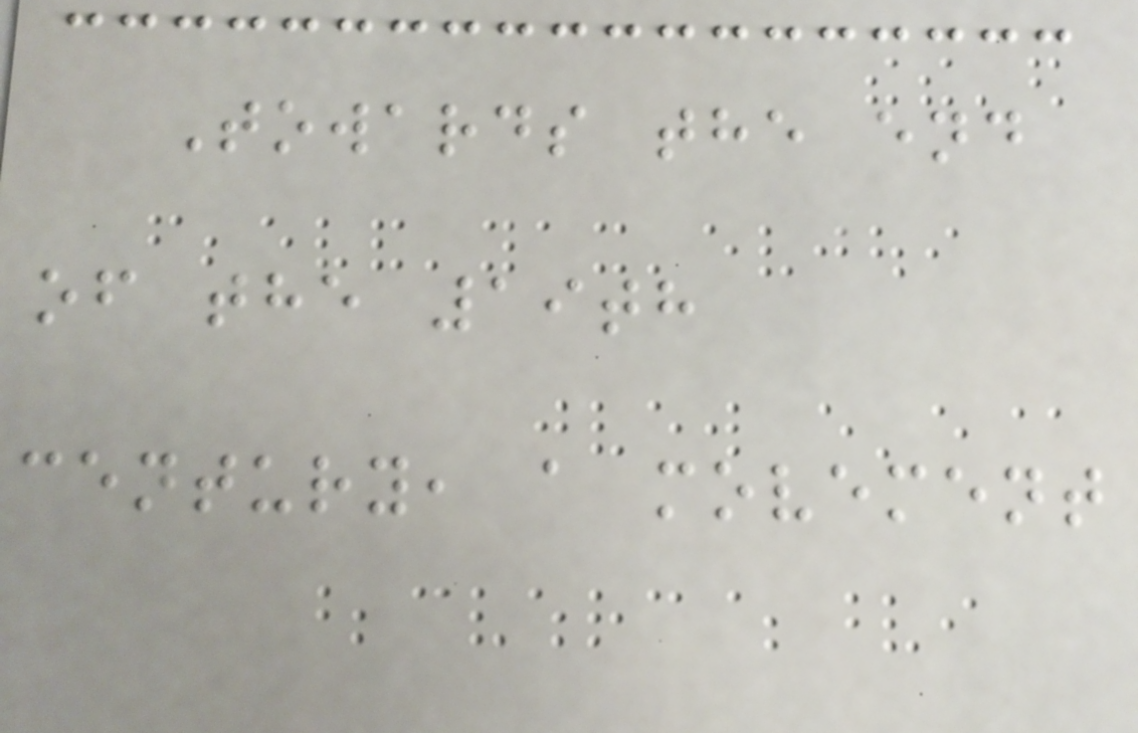Towards the end
of the 19th
century, a movement
